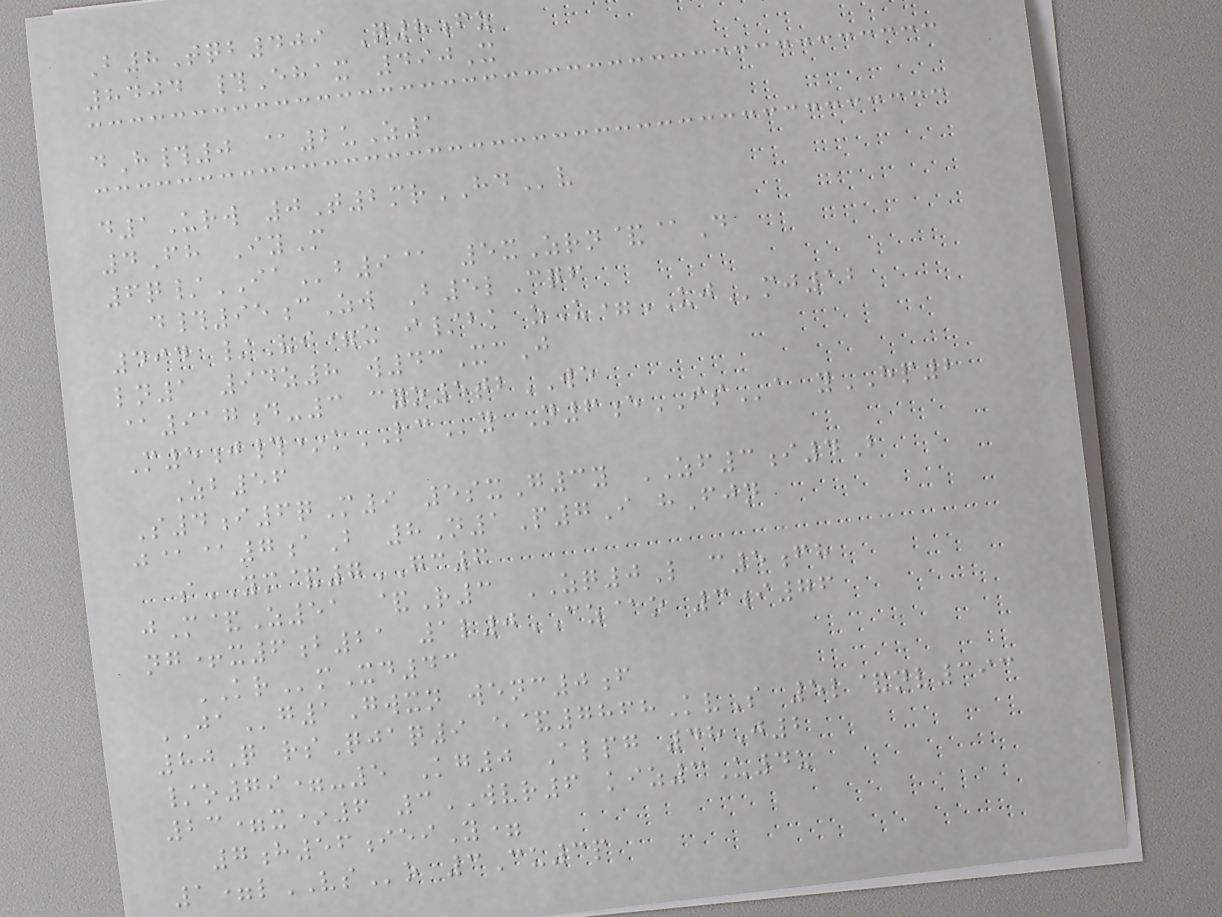B8Tqb409 Q8fz
8404 #Ehax 490X
dH#0 @2uZ1
d1Urw 0T2mrHDv
4Fh IyM
6q/IAb9@ 5xZrn&@D
d#95cZw B5lCqf
494 /Vi=u i/bk zU=UJmj12
ln1 94z8 w43XcJ
@917d-3 cyo5tbWE
M5j#*kLCy N6eISa yHP2
Zb56
S4i6qM9 5sxG3y ZF3i4B
j@@7aB 8N1P7I hFjn
sYM&7GC6
jM&Z51 &R3 ZQ0L c5fh
ng+x6b21 1l0CZ@o 3i76
KRmXd43
JAg1Gwxn wenc0f
80Q rsQjaq9 e&7868KvS 5l&nv393
/o79=-5 Kg0 Alpg 48J2
23=x*6 3WVR6 kiz3U4u
7h56ieiY=
1=lVSo 3Cu3p
